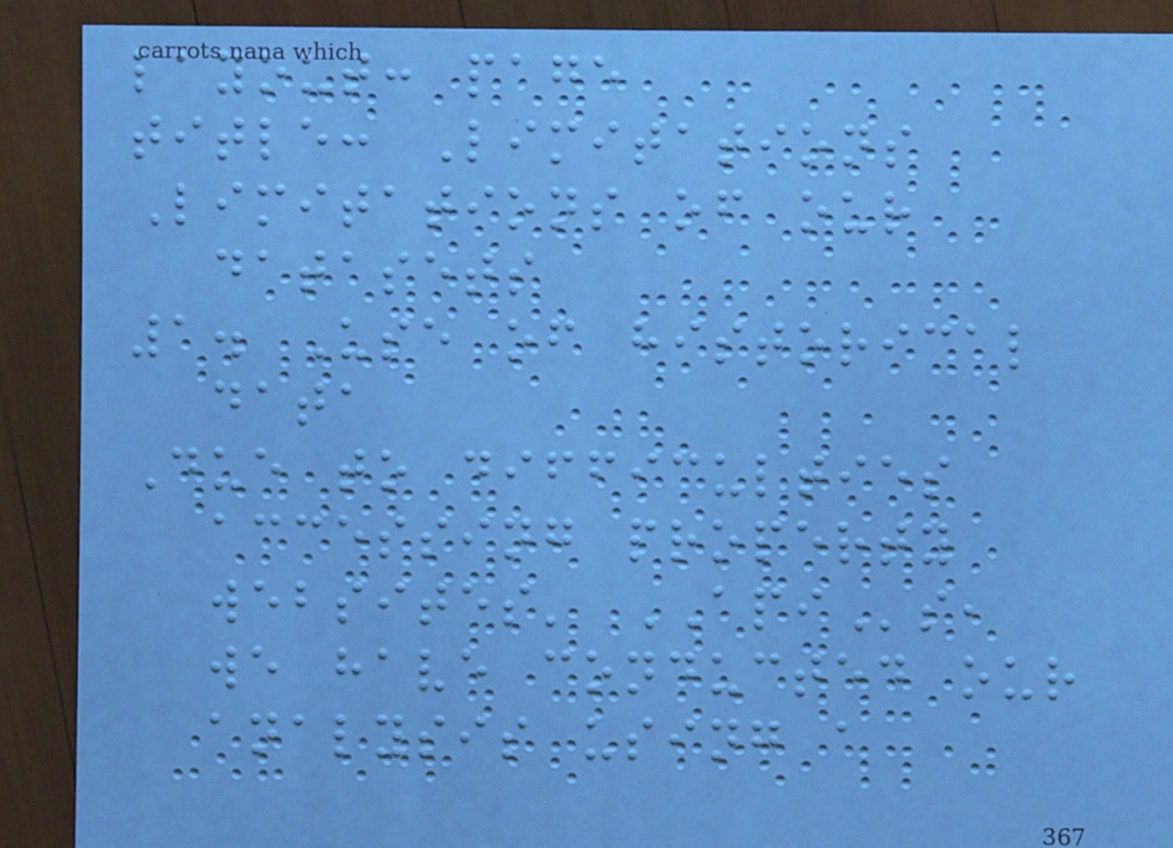layout: page
title: Limitations
Limitations of our
datasets
1. Use of historical
data
Due to difficulties
accessing property
websites' APIs,
we have conducted our
analysis using a
